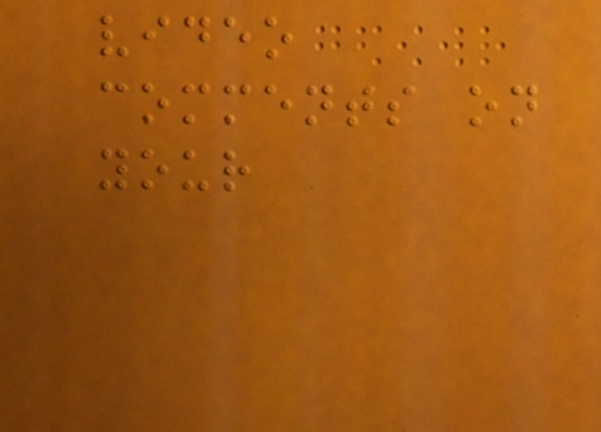video
comments on
your
